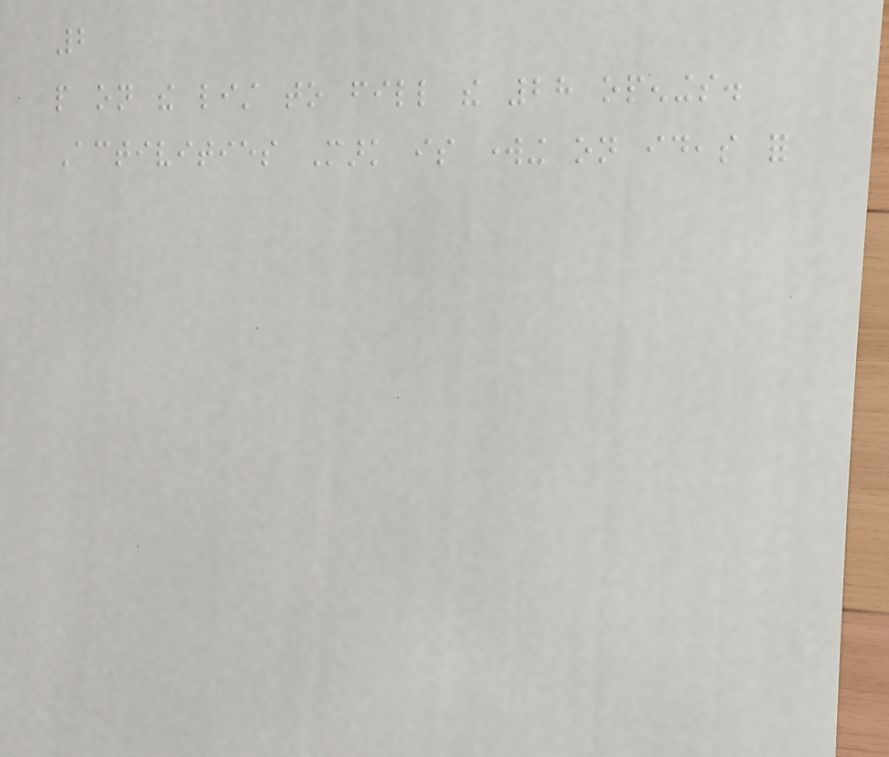2
people on the list to fill the 28 openings.
Activities Mark is working on ideas for
